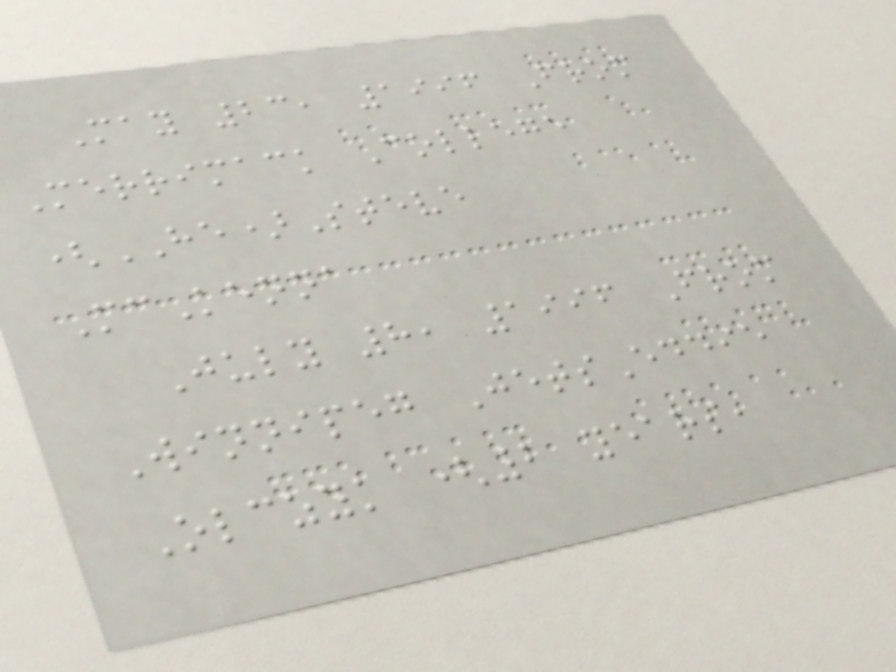May 23, 1996 From
Merrimack College
(HE)Steve
McKenna
July 8, 1996 From
Winnipeg JetsEddie
Olczyk (2 years,
